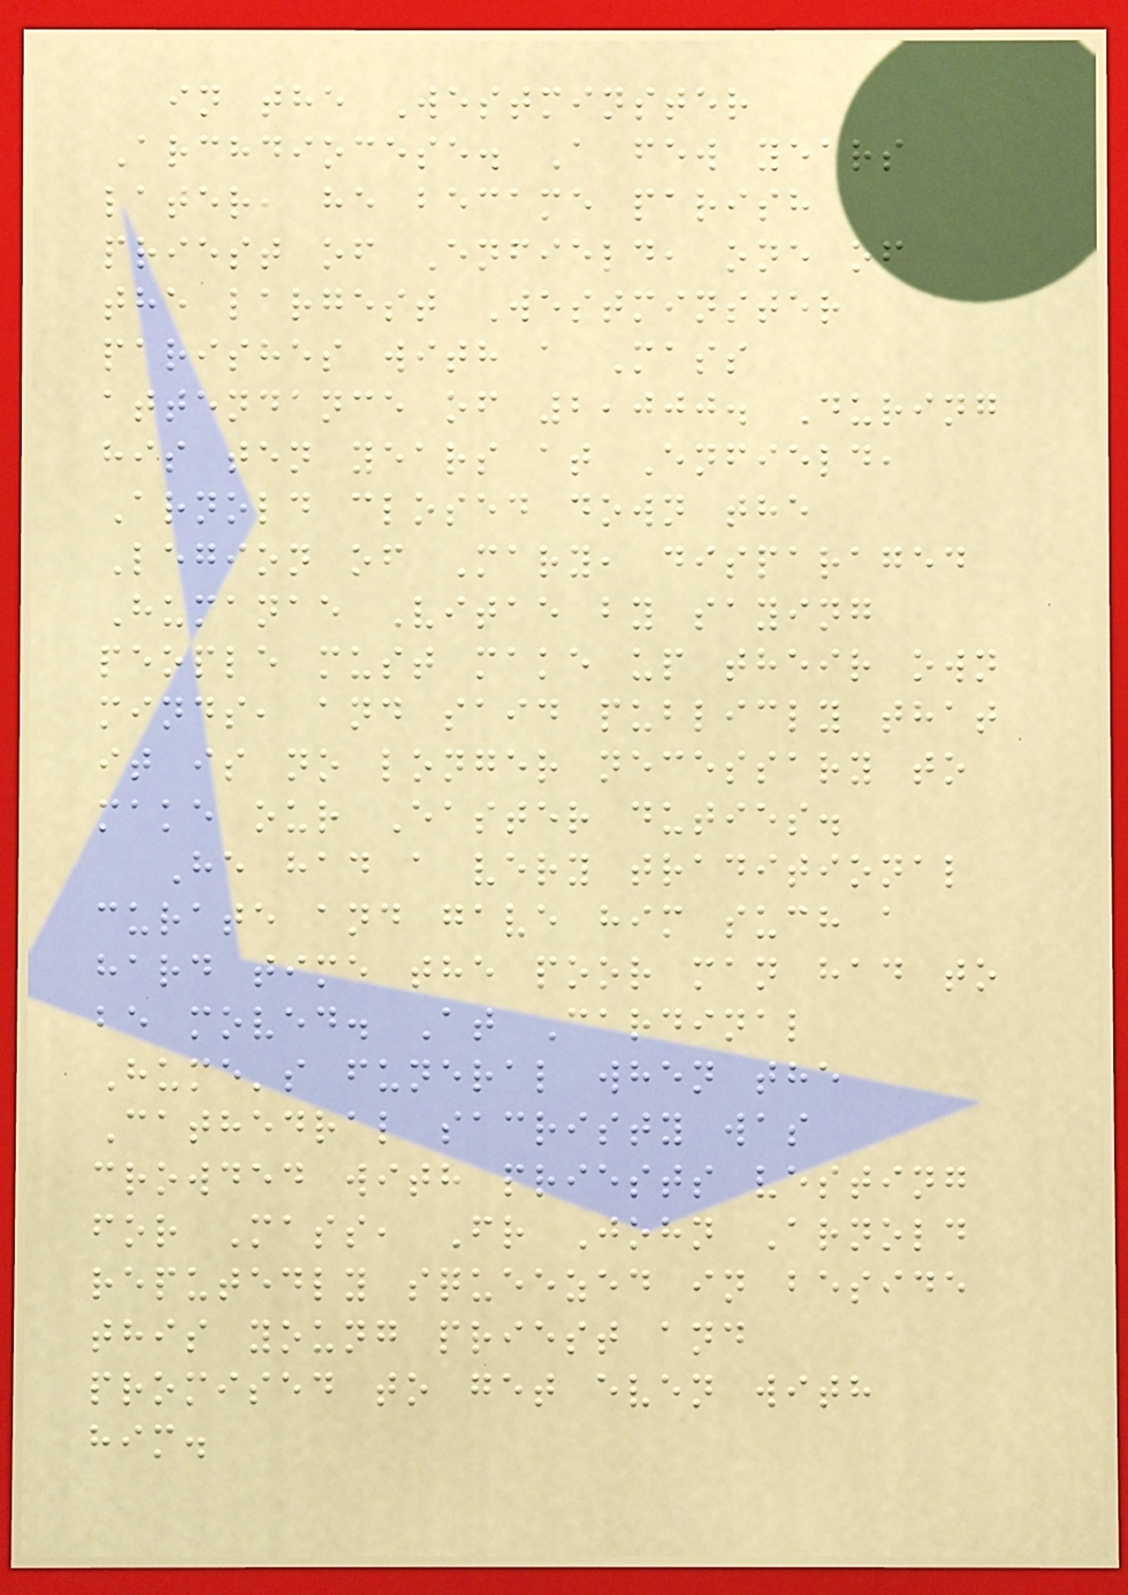in the Westminster
Archdiocese. A few years
later, he became parish
priest of Enfield, one of
the largest Westminster
parishes with a Mass
attendance of 2,000. During
his ten years at Enfield,
Arnold closed down the
Legion of Mary, disparaged
Humanae Vitae by saying
people must make up their own
minds, and said publicly that
it is no longer necessary to
make our Easter duties.
He had a very traditional
curate and gave him such a
hard time the poor man had to
be moved. At Cardinal
Hume's funeral when the
Cathedral sacristy was
crowded with priests vesting
for Mass, Fr John Arnold
reputedly squeezed in beside
this young priest and
promised to get even with
him.
